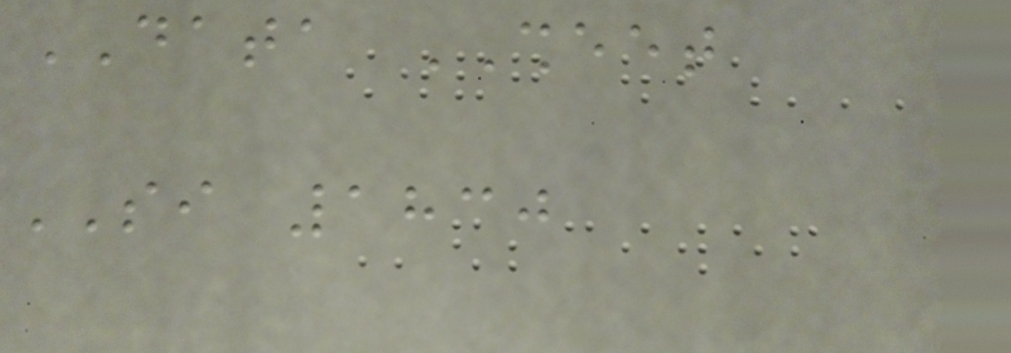DATA SHEET
SI 1830
